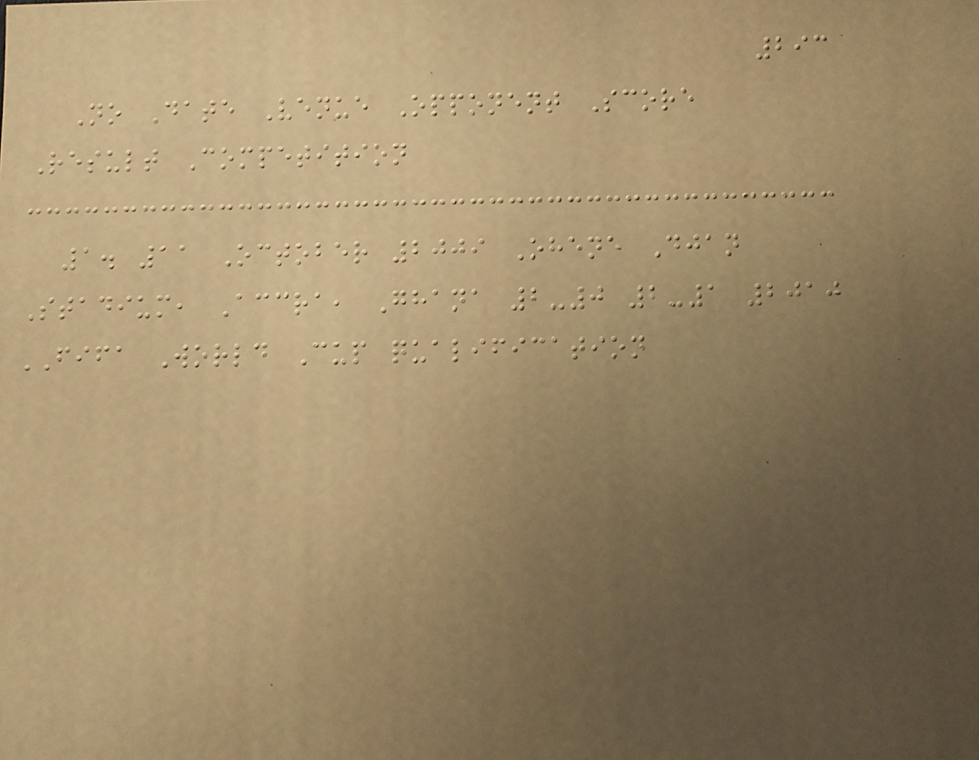293
No Date Venue Opponent Score
Result Competition
1. 11 October 2009 Ohene Djan
Stadium, Accra, Ghana 2-0 2-1 2010
FIFA World Cup qualification
